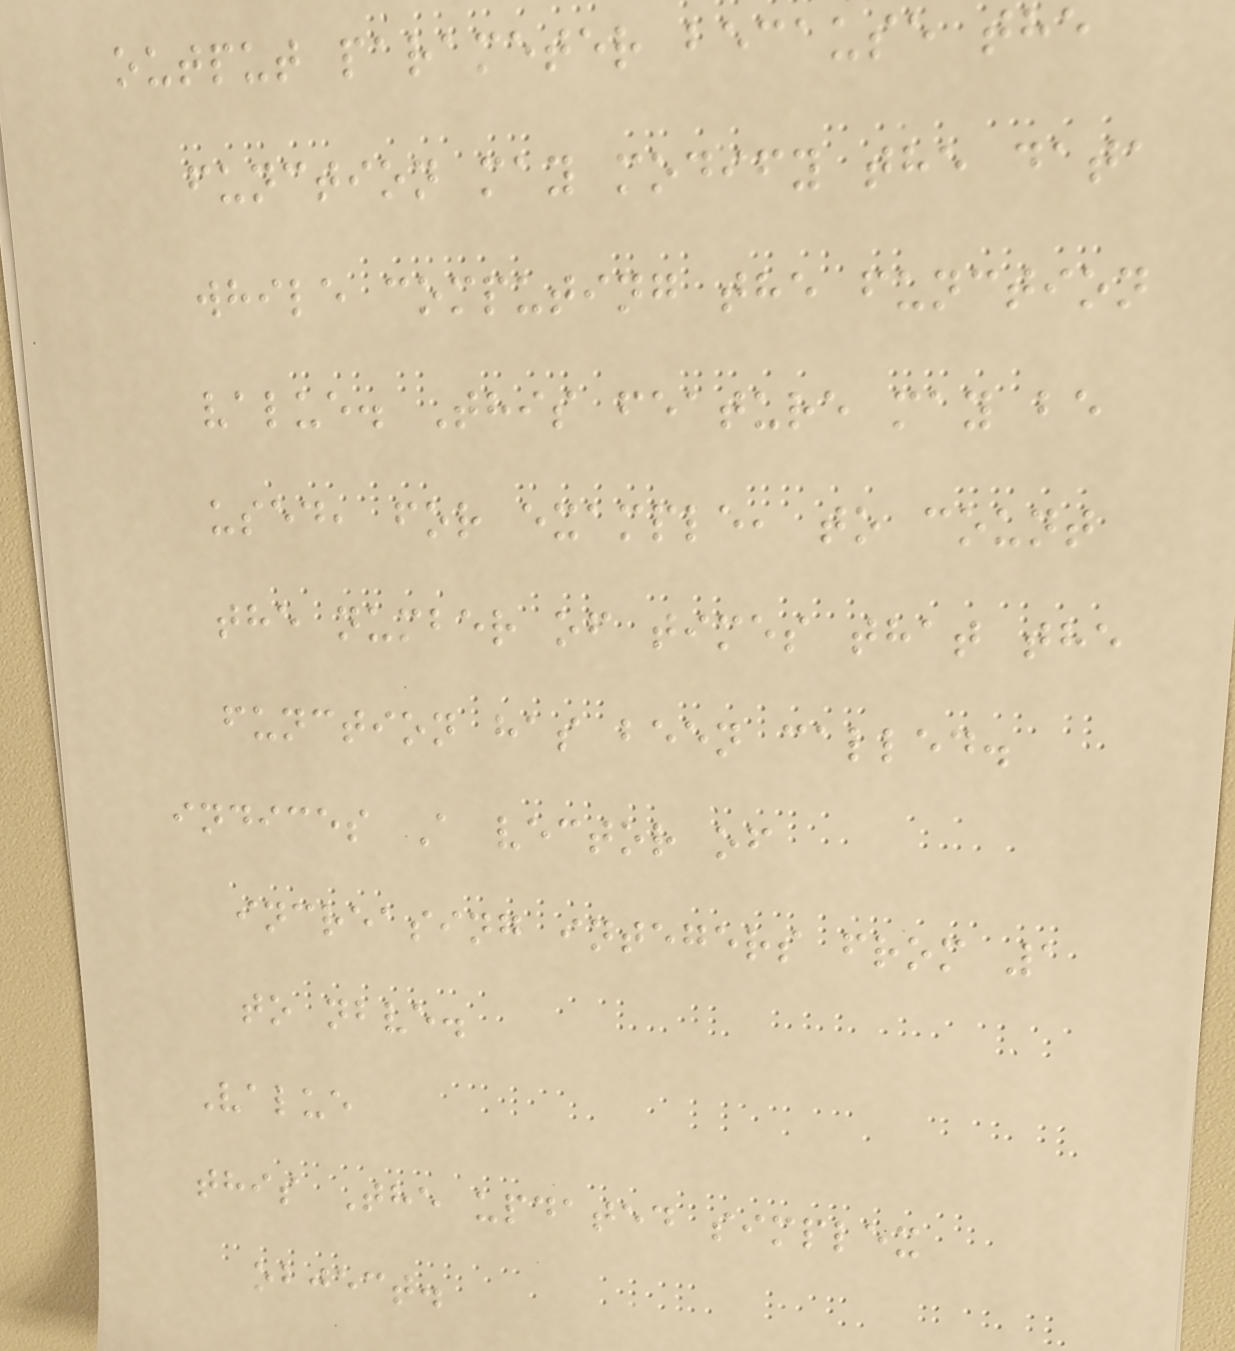output parameter because the
function may modify the data
while computing the function
value. This feature may be
used, for example, to count
the number of times that the
function has been called.
indices A vector of
increasing integers from 1
to nbve.
Value
this The updated simplex
object.
